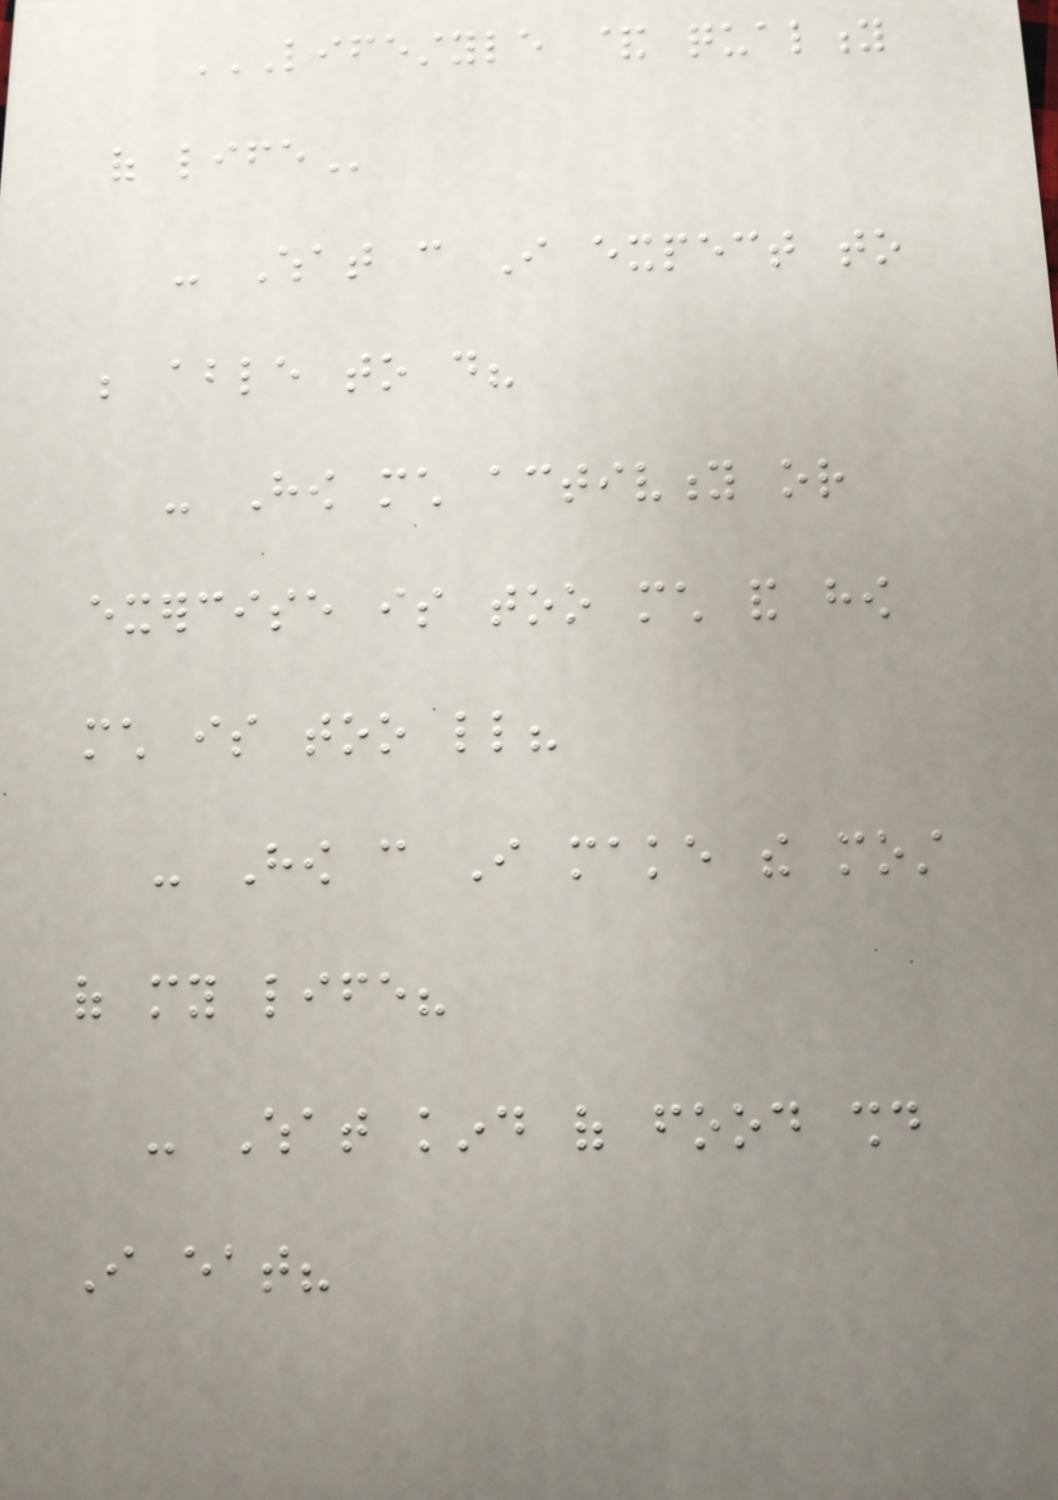LIFESTYLE & QUALITY
OF LIFE
- What can I expect to
be able to do?
- How much activity or
exercise is too much and how
much is too little?
- How can I make the most
of my life?
- What kind of food should
I eat?
